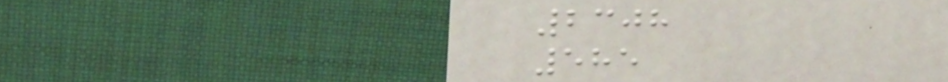2308
585
